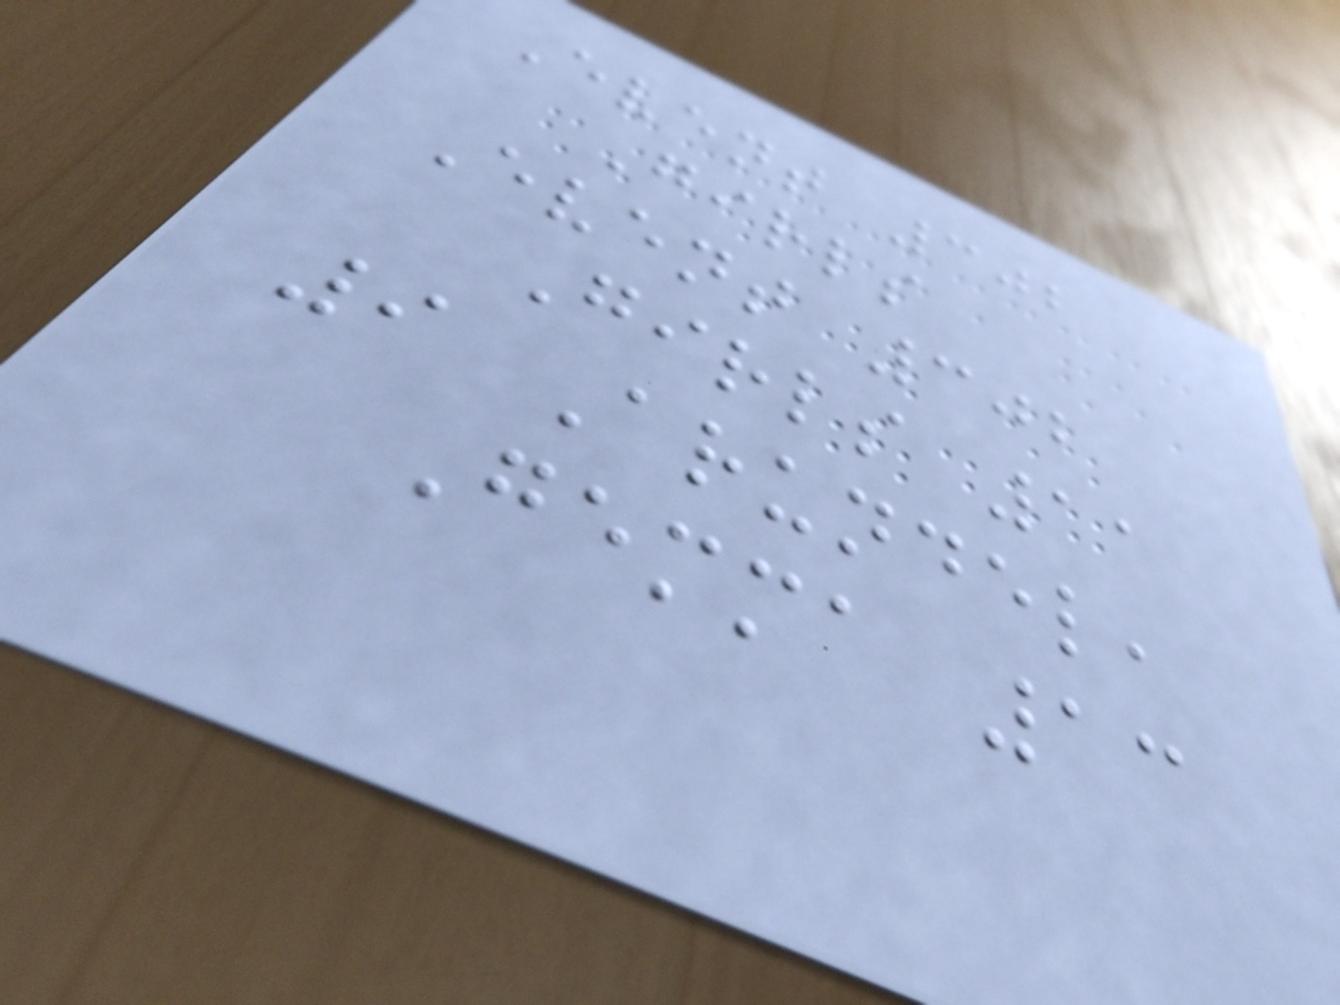Event 302
Girls
Event 302
Girls 11
9 Arundel,
Gemma 13
